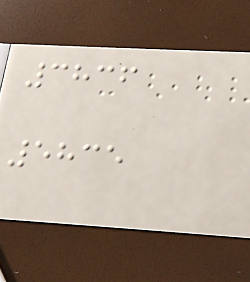3836
5835
